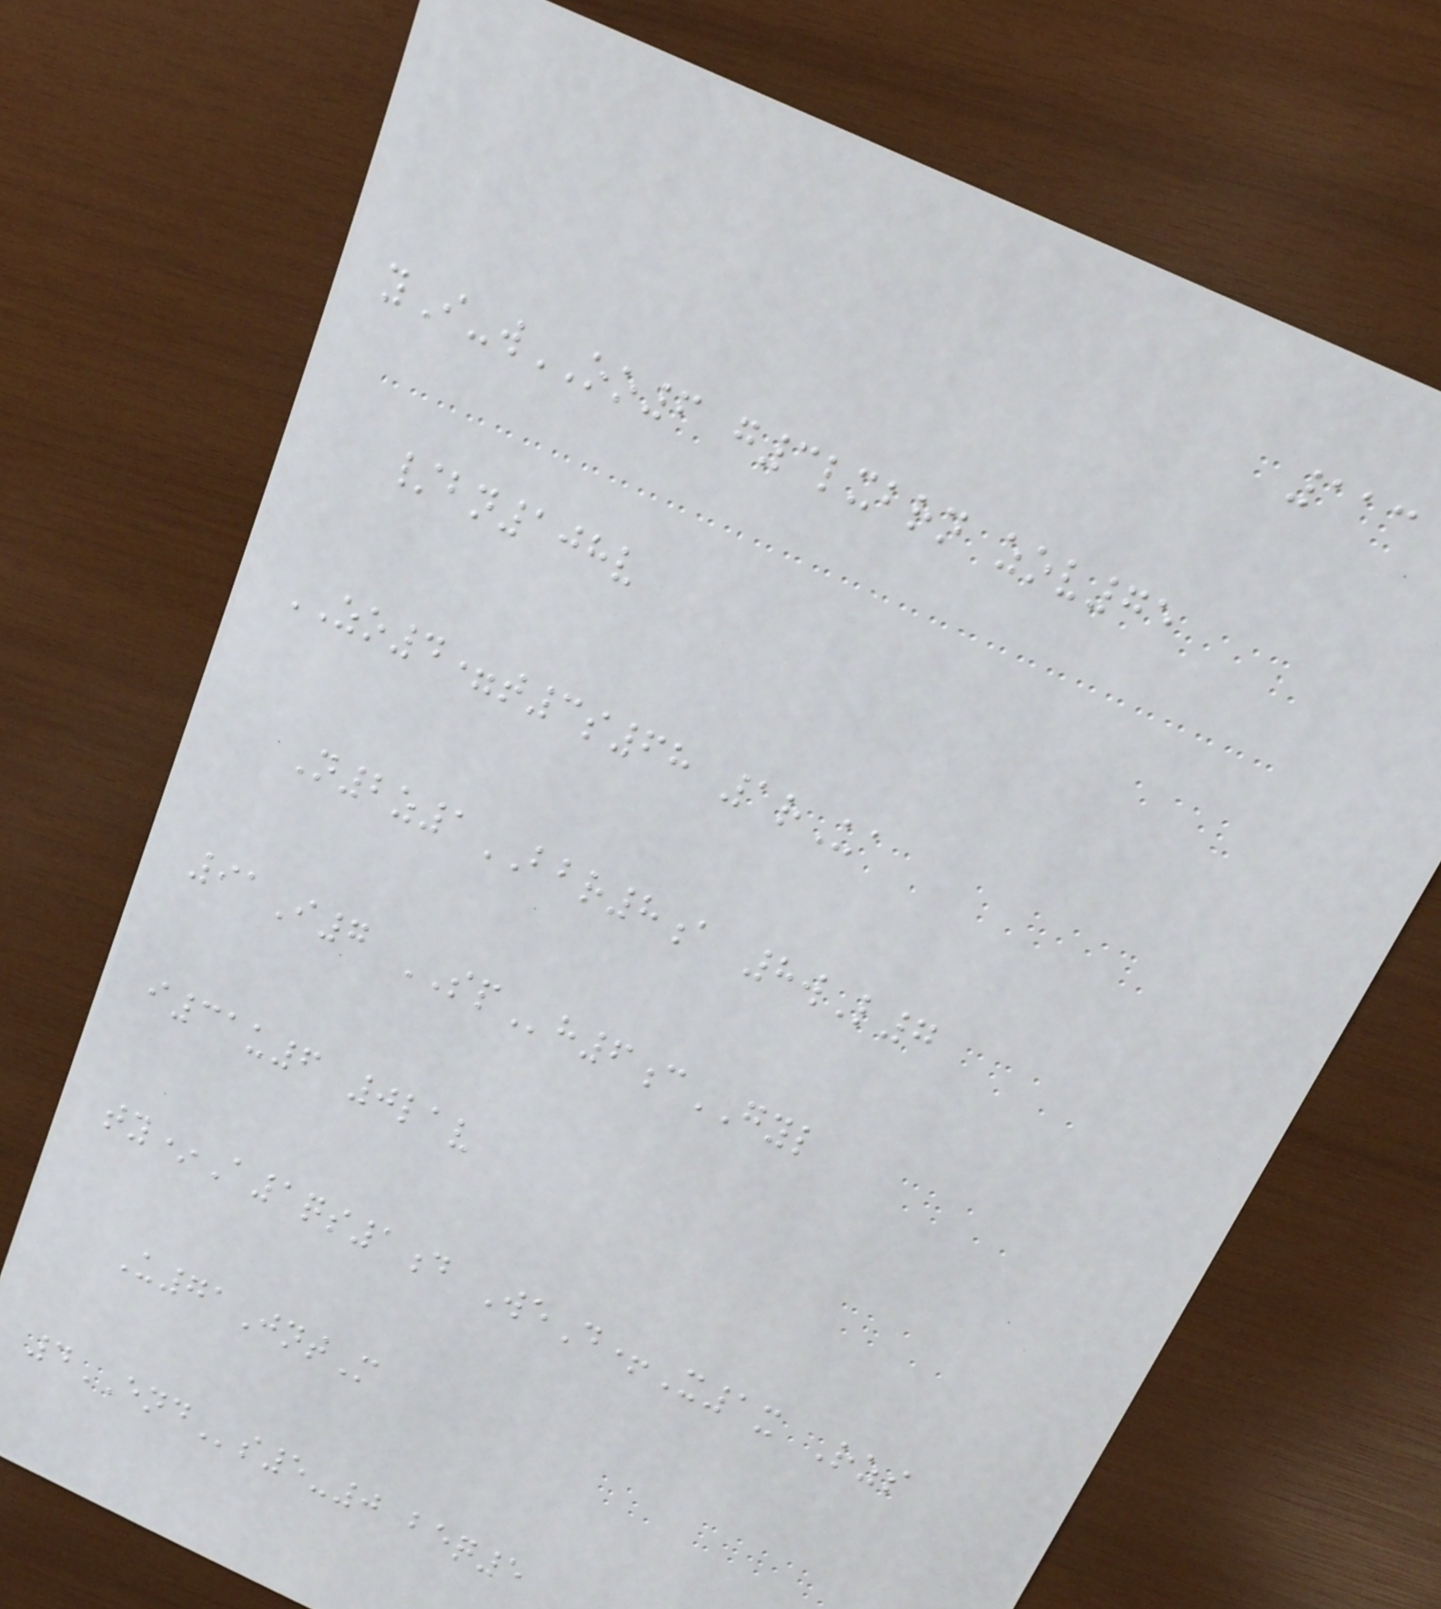113
yI-wOO6 g3lxbrn zov75
/bn108v
ZO4=t3s68 1rUa
N2z1BBR8a 8wL7
91I7 SPh6cGYL
i31u6 0lav
ty*A1qs1d WeD+X1x Rzs
U71JntM
4ENDs5-0 beq5
